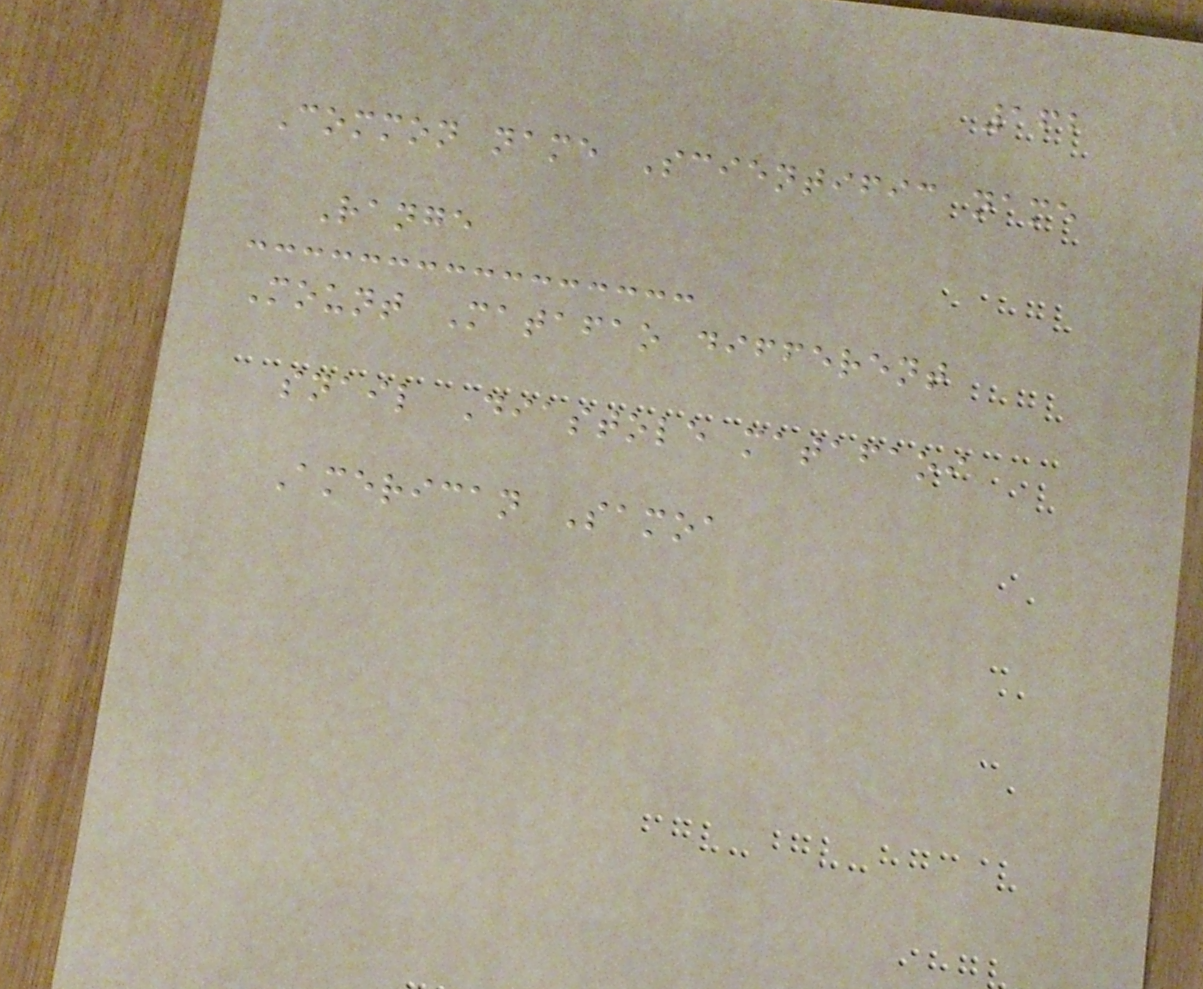162
Common name Scientific name
Range
Mount Matafao different
snail Diastole matafaoi
American Samoa
